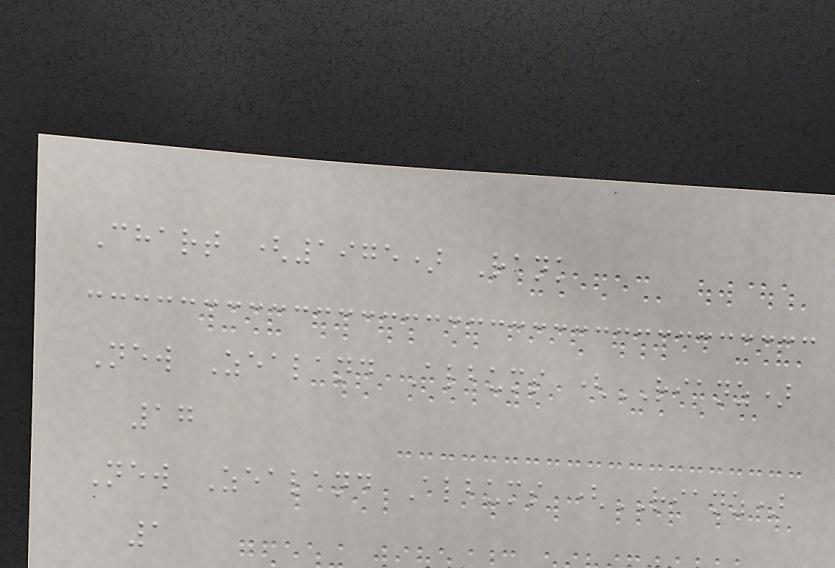Chart (1975) Rank
New Zealand Albums (RIANZ)
17
New Zealand Albums (RIANZ)
1
